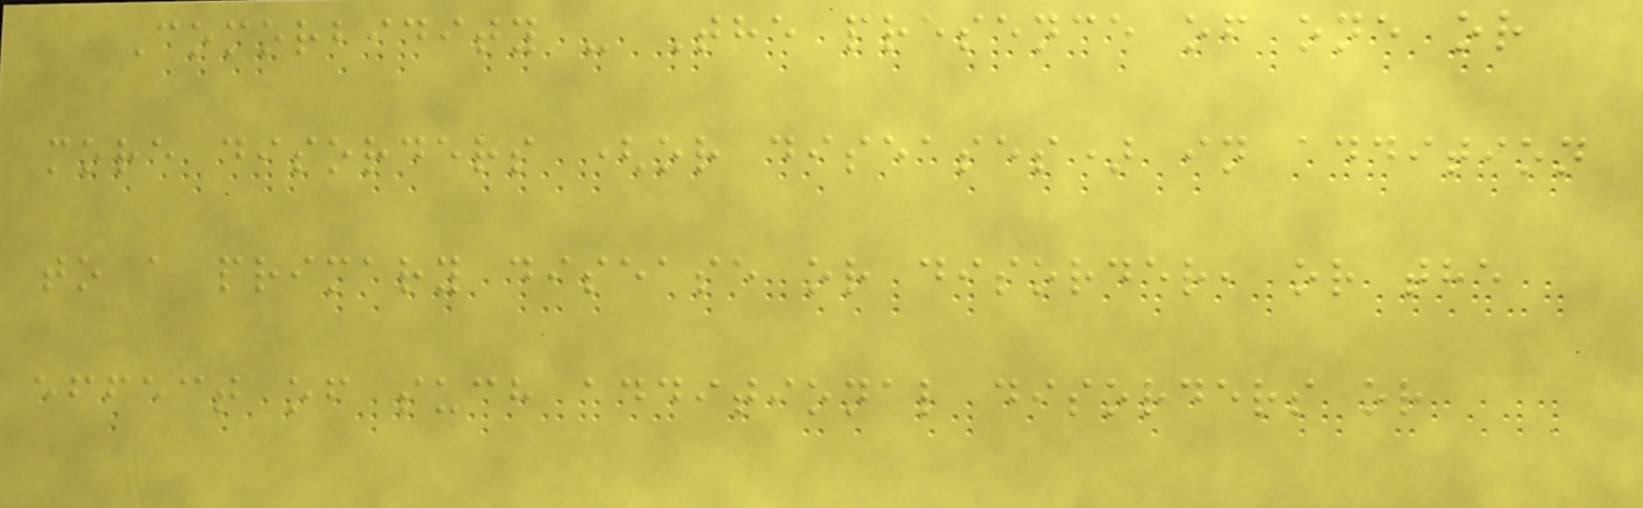Comorbidity - The presence of one or
more disorders (or diseases) in addition
to a primary disease or disorder, or the
effect of such additional disorders or
